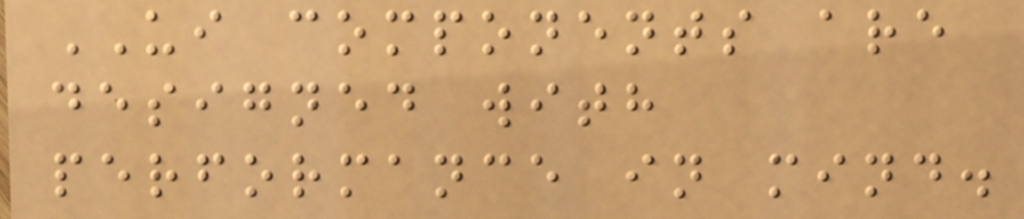UI components are
designed with
performance in mind.
